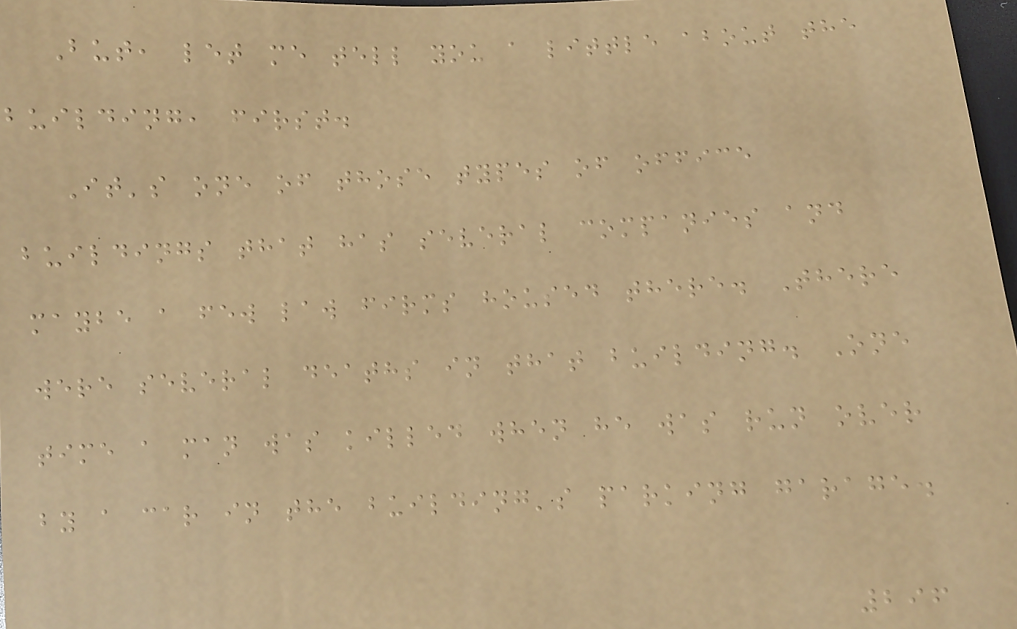But, let me tell you a little about the
building, first.
It's one of those types of office
buildings that has several companies and
maybe a few law firms housed there. There
were several deaths in that building. One
time a man was killed when he was run over
by a car in the building's parking garage.
296
